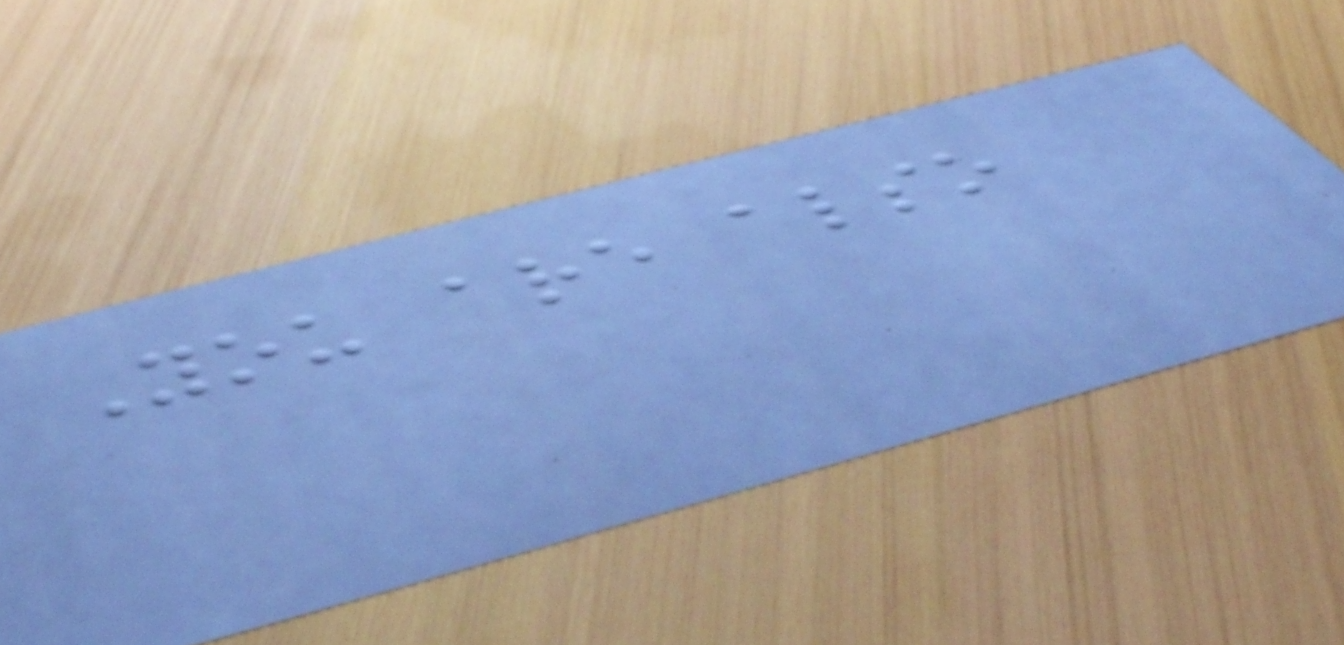You are also
